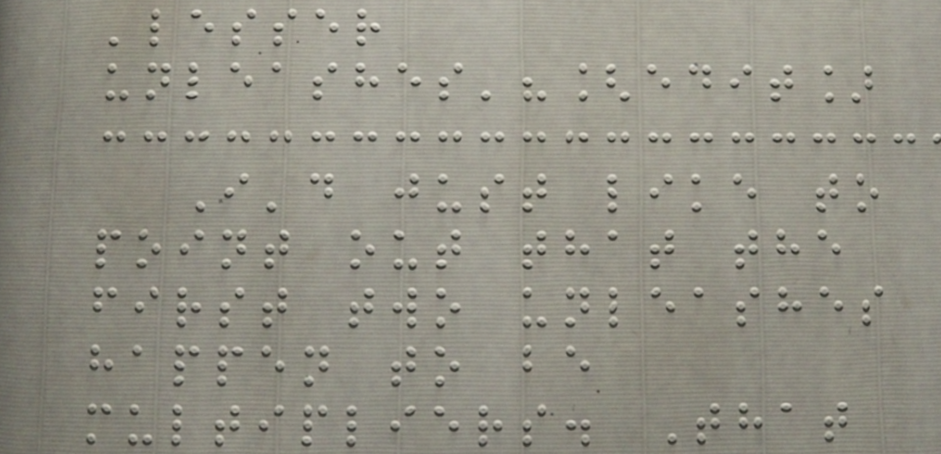'lesser
unleashes'?[edit]
I'd just like to
point out that the
first two unleashes
happen to be
multipliers. That
